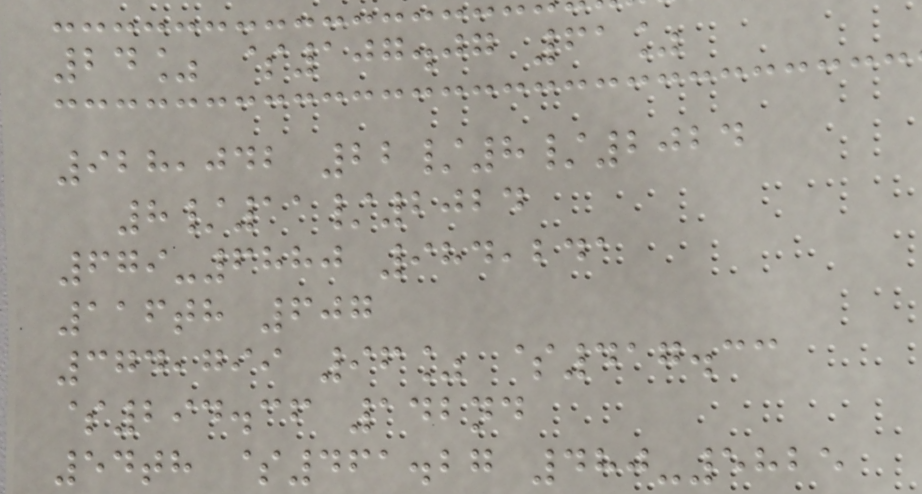24% $107.07 61%
928,042 22/8/2024
8/11/2024
679-6880 984,241
116th 607
374,799 96% $417.33
$294.36 142nd
54th $461.27 480-5825
